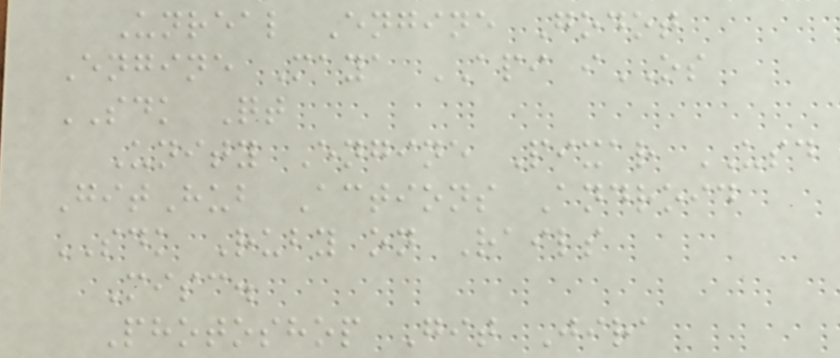Unreal Engine Godot
Engine Maya API iOS
SDK Qt
Unity Engine Pixar USD
GitHub Actions Android
SDK Ruby on Rails
Misc.
Photoshop Git Jira
